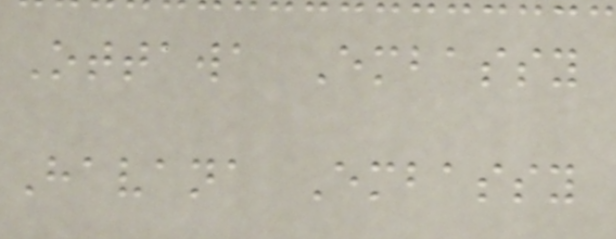Ottawa Embassy
Havana Embassy
